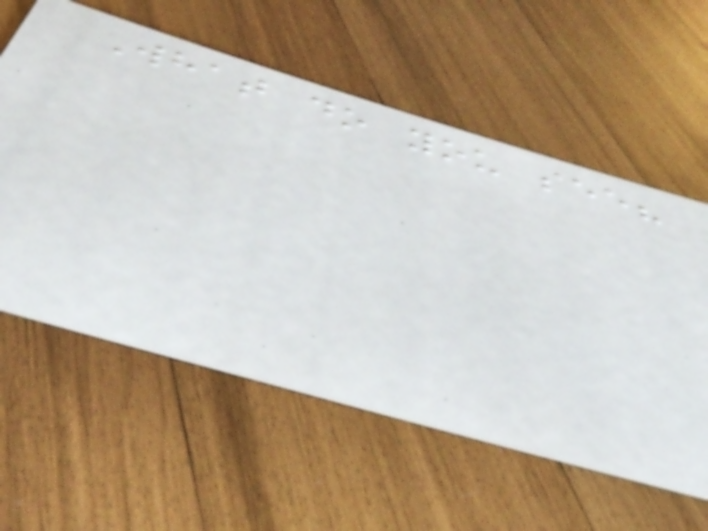What do you see?
